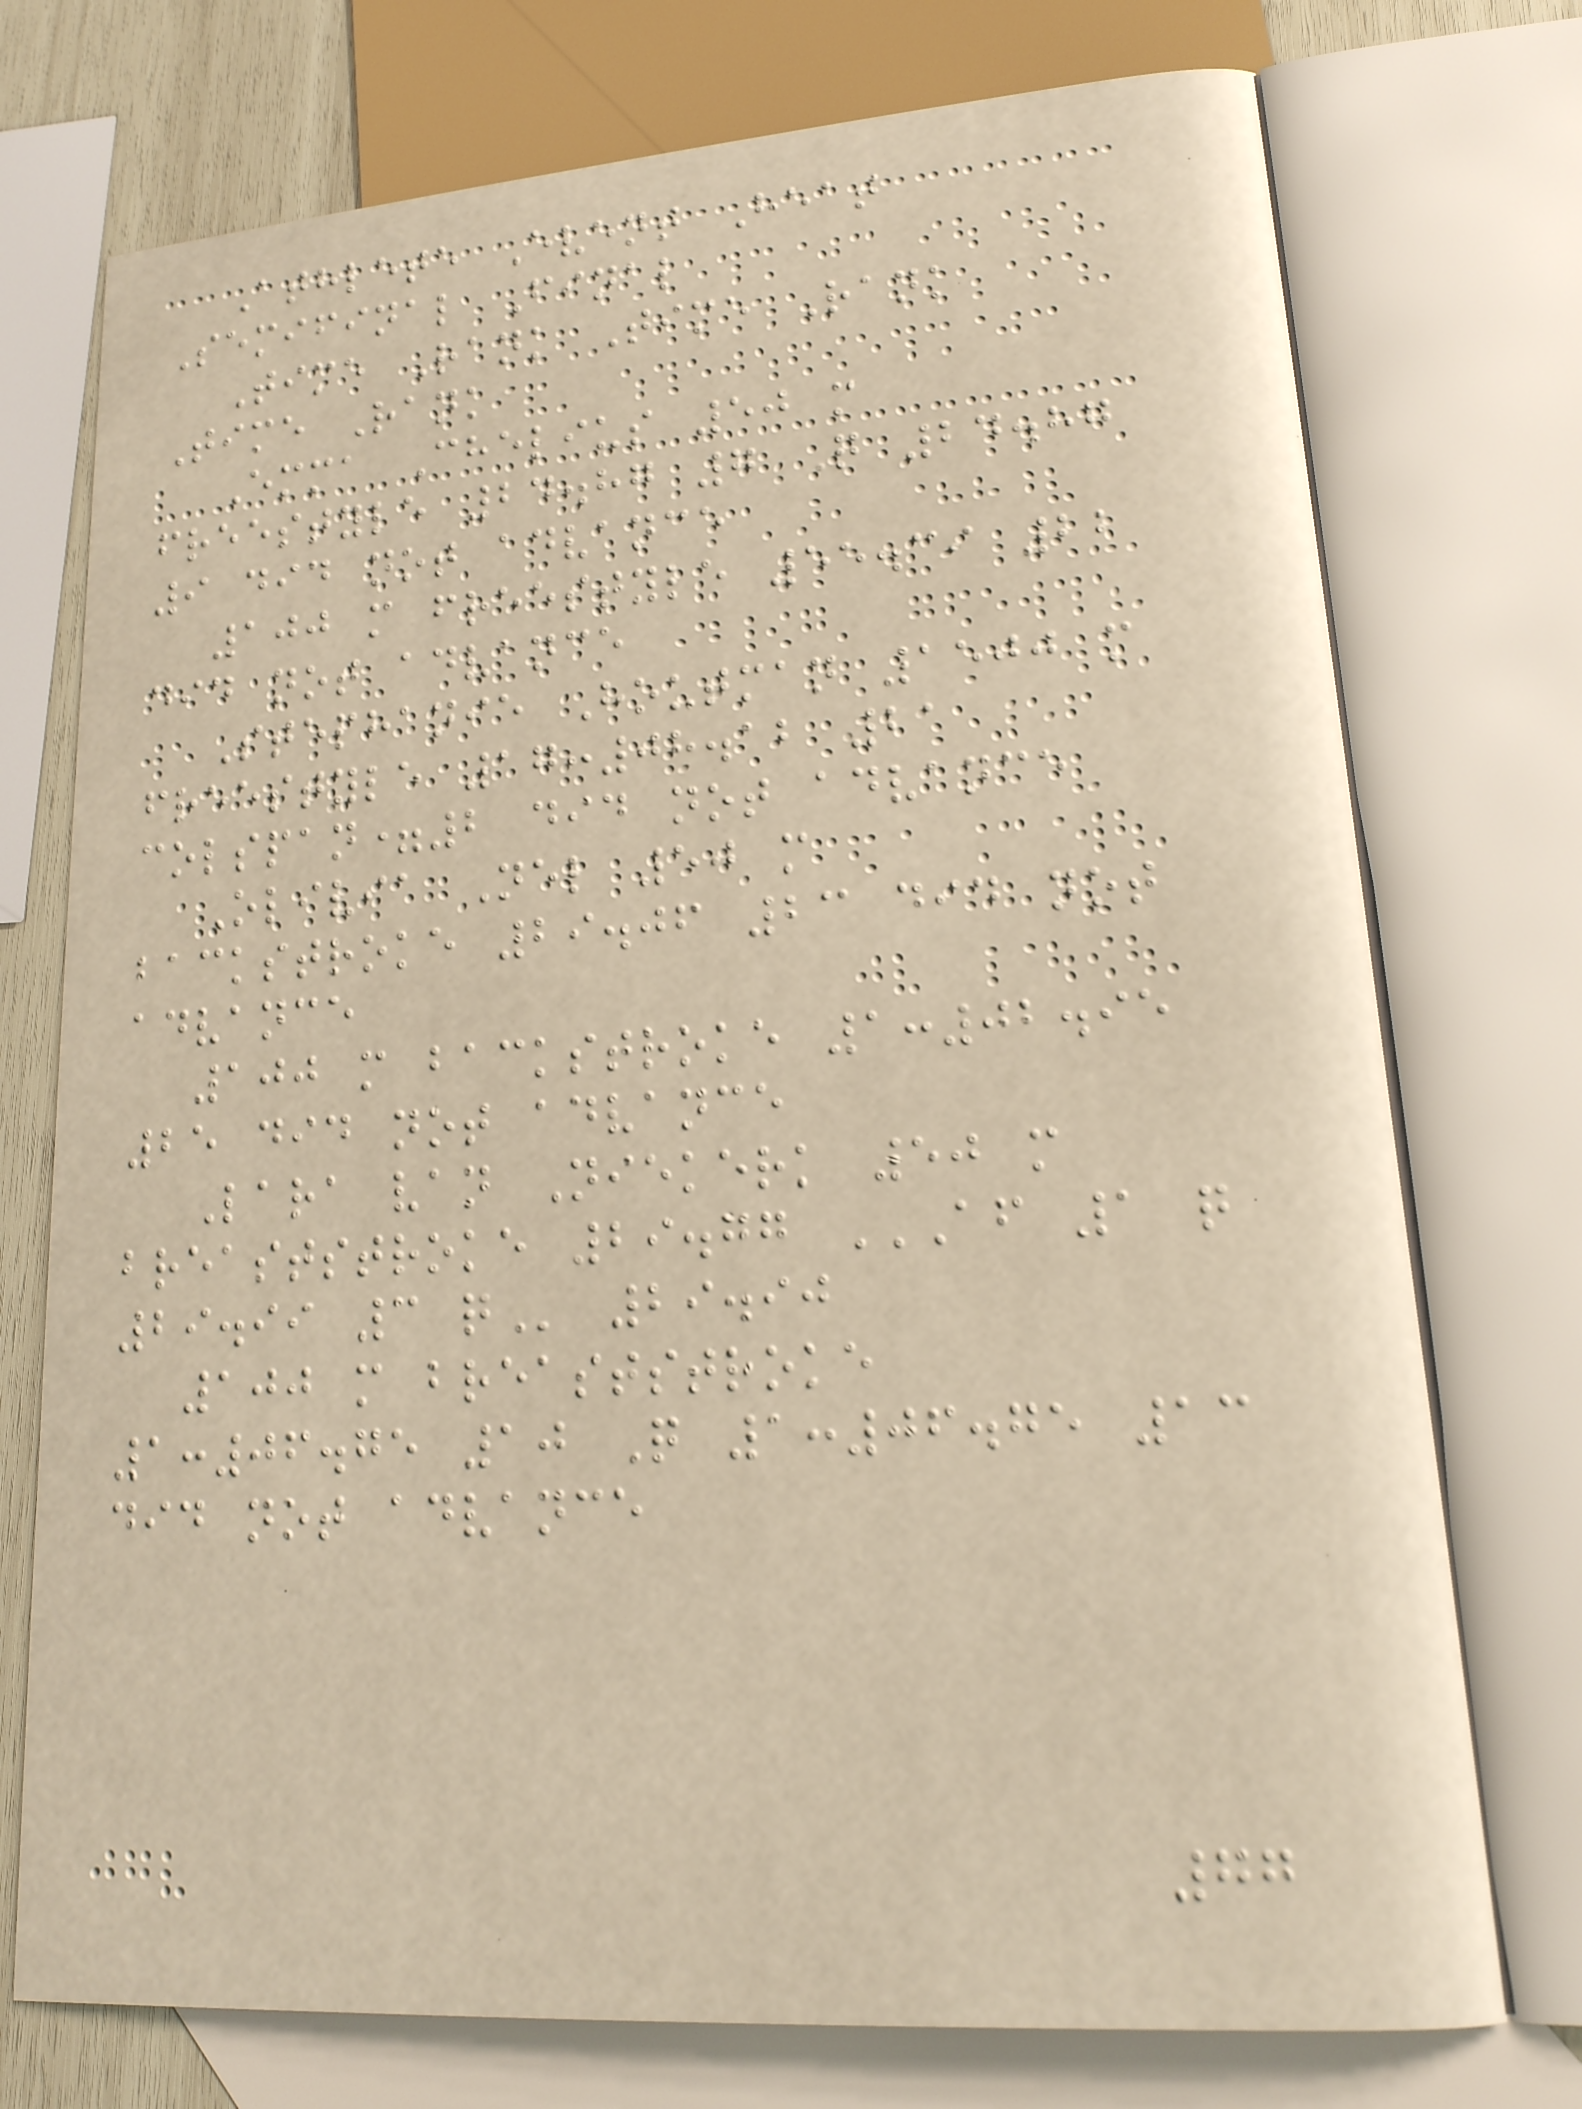Athlete Event Heat
Semifinal Final
Time Rank Time Rank
Time Rank
Emma Chelius 50 m
freestyle 24.87 7 Q 24.87
9 did not advance
100 m freestyle 55.39 22
did not advance
Stephanie Houtman 1500 m
freestyle 17:08.12 21
colspan=2 did not advance
Olivia Nel 50 m
backstroke 29.06 23 did not
advance
100 m backstroke 1:02.95
25 did not advance
Lara van Niekerk 50 m
breaststroke 29.77 AF 1 Q
29.99 3 Q 29.90
100 m breaststroke
1:06.75 10 Q 1:06.75 13
did not advance
77
